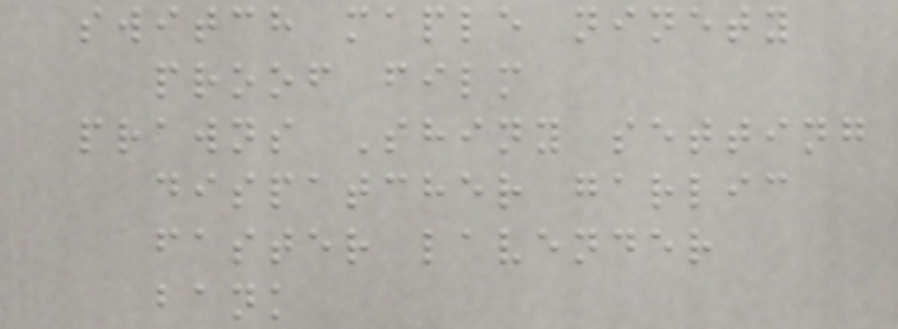switch maple ninety
proof film
prawns Shiny setting
dispatcher garlic
faster lavender
bank
